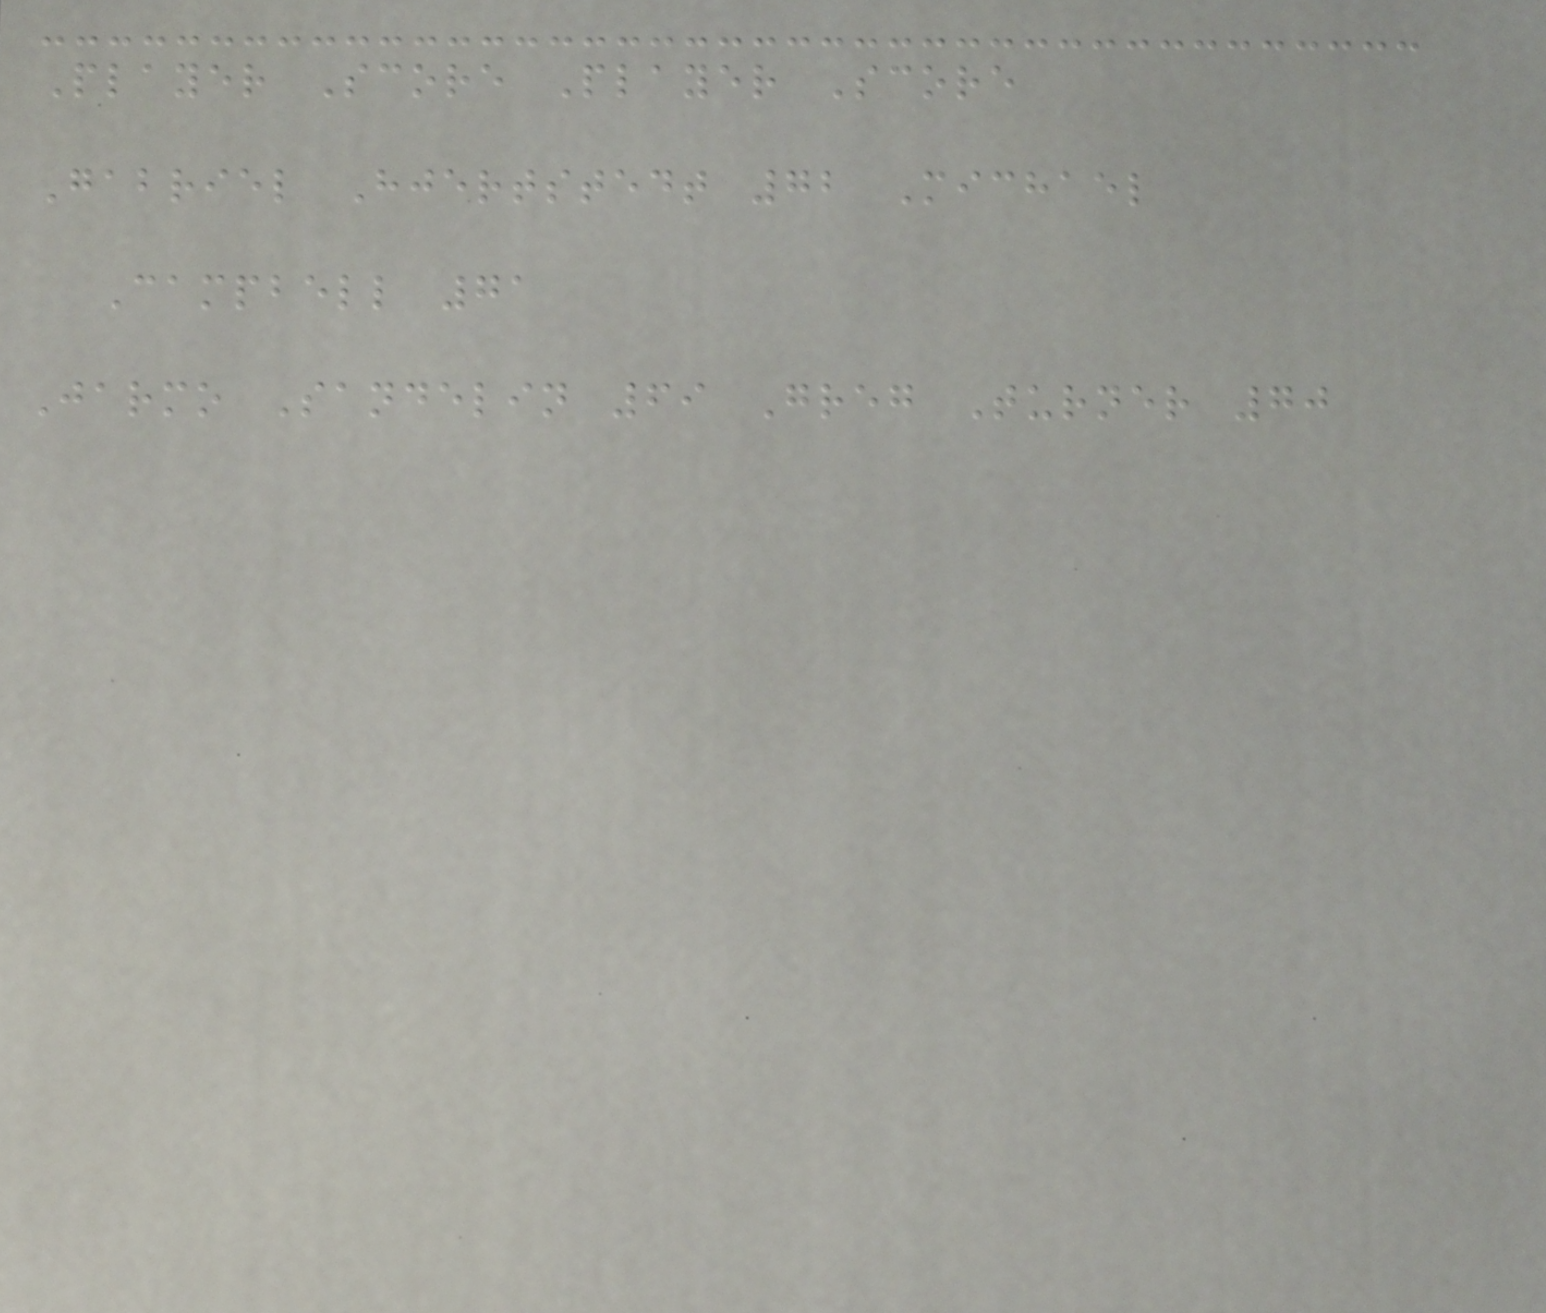Player Score Player Score
Gabriel Hjertstedt 72 Michael
Campbell 71
Jarmo Sandelin 69 Greg Turner 70
